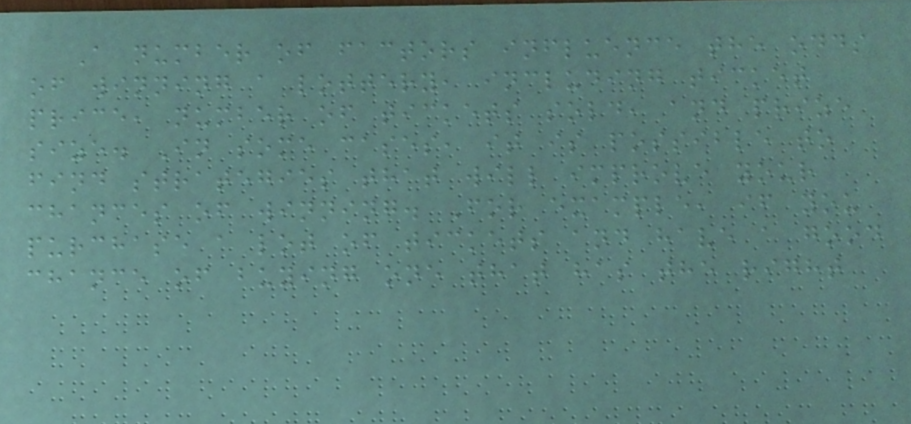A number of factors influence the odds
of winning a lottery, including ticket
price, number of tickets sold, and prize
size. In some cases, it is possible to
find strategies that will improve your
chances of winning. For example, if you
purchase a lot of tickets and have a good
chance of buying one that has the right
